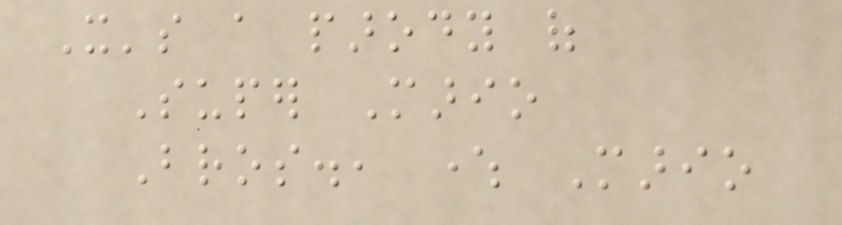It's a parody of
Super Mario
Bros., where Mario
